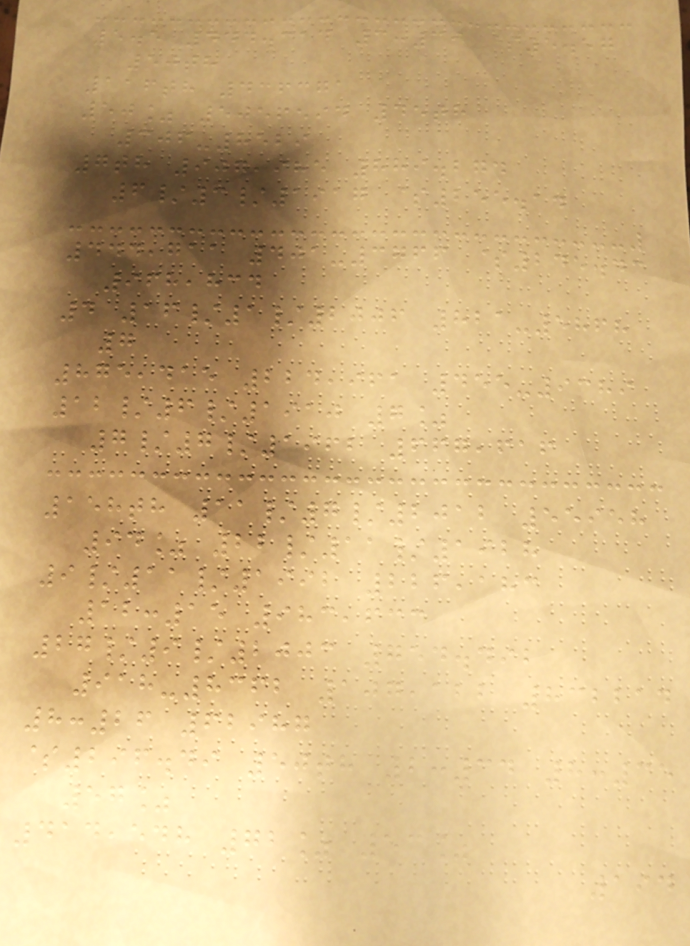5.5 444.314 3:39 $5.57
50th
116th 436371
50% 5056594 45th
306-8529
7th 907,985 889.274
6/3/1917 $255.14
444,711 401-3766 $245.43
968,834
4 16/1/2006 821-5868
7
875,415 224,961 455-9389
12/6/1910 7%
7/7/1962 667,616
158th 11/7/2012 55958
94% 22/11/1928
9/11/1992 226,183
12:15 983,633
27/9/2003 754.492
918-8362 107,122 832214
8:26 62987
$296.49 50th 2:34 8:35
57%
414,548 72% 53%
194
